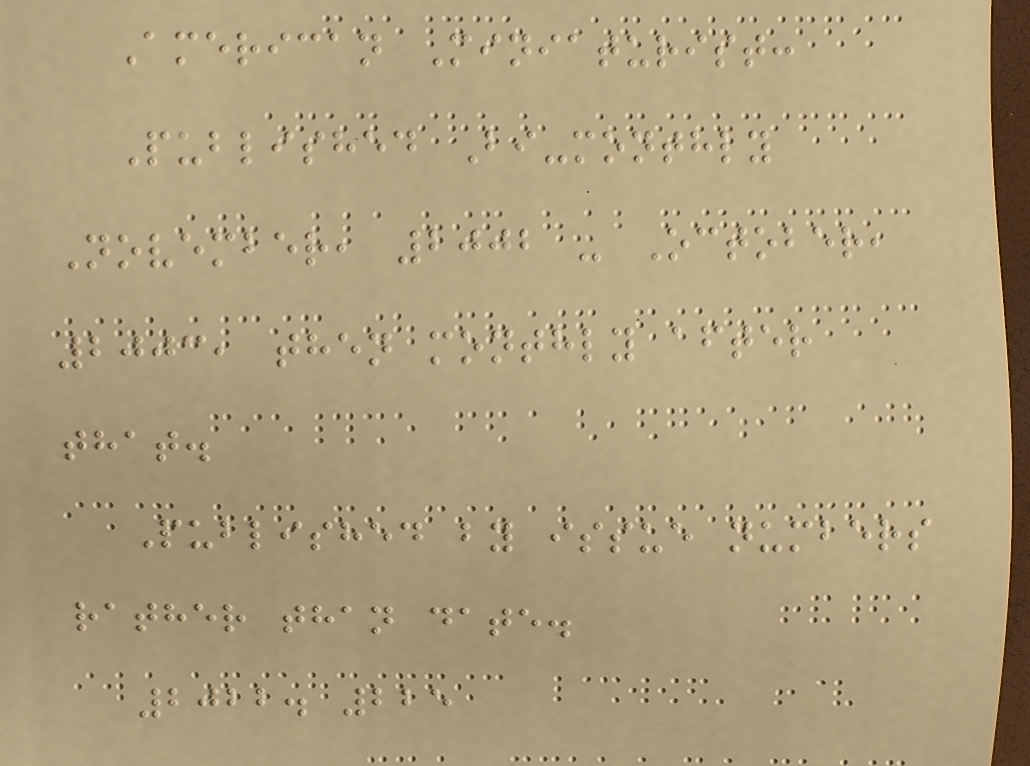American Miniaturist:
Published Bi-monthly
November, 2002 - October,
2003, then monthly after
that.
Published by issue numbers
rather than date.
2022. 225
